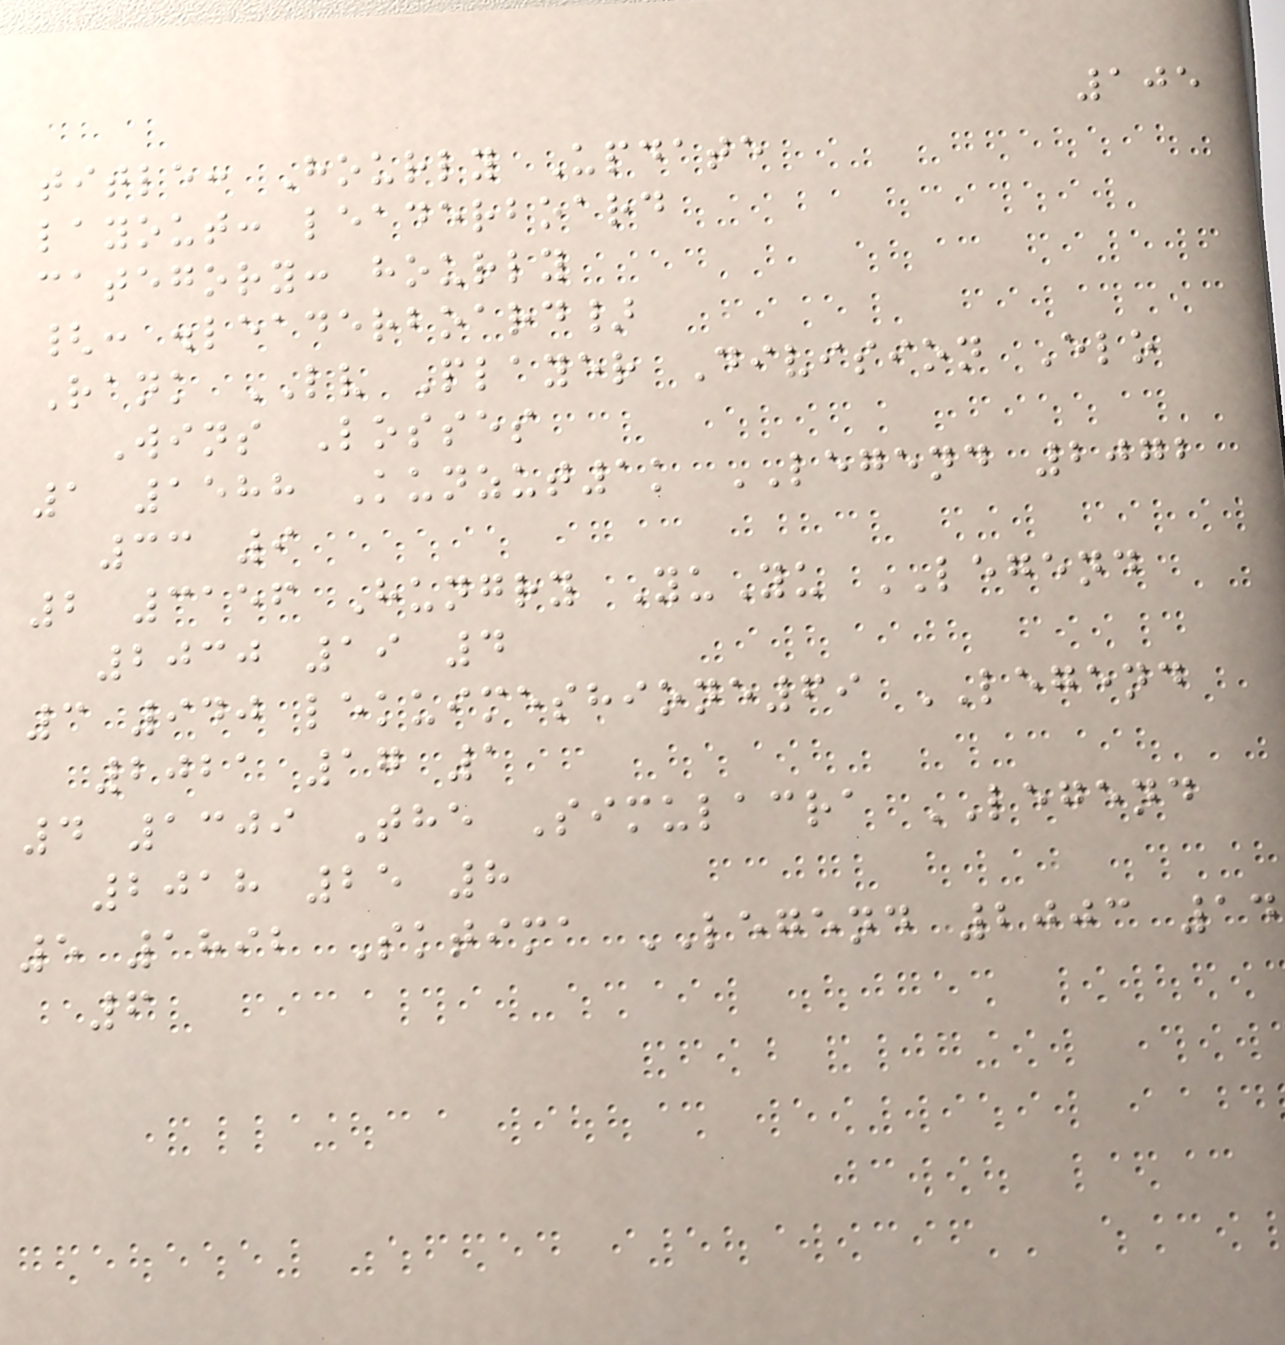105
title: Hourly Update
layout: leaderboard
category: hourly
{: .leaderboard}
Rank LV Player Division Elo
Wins Losses
1 1588 Kunzut1k LEGEND 2072
33 9
2 3156 Hungry YuYu LEGEND
2030 19 4
3 940 lekuimeshione69 LEGEND
2021 17 1
4 1309 The Simulacra LEGEND
2018 25 8
5 1892 Sktima LEGEND 2003 14
6
